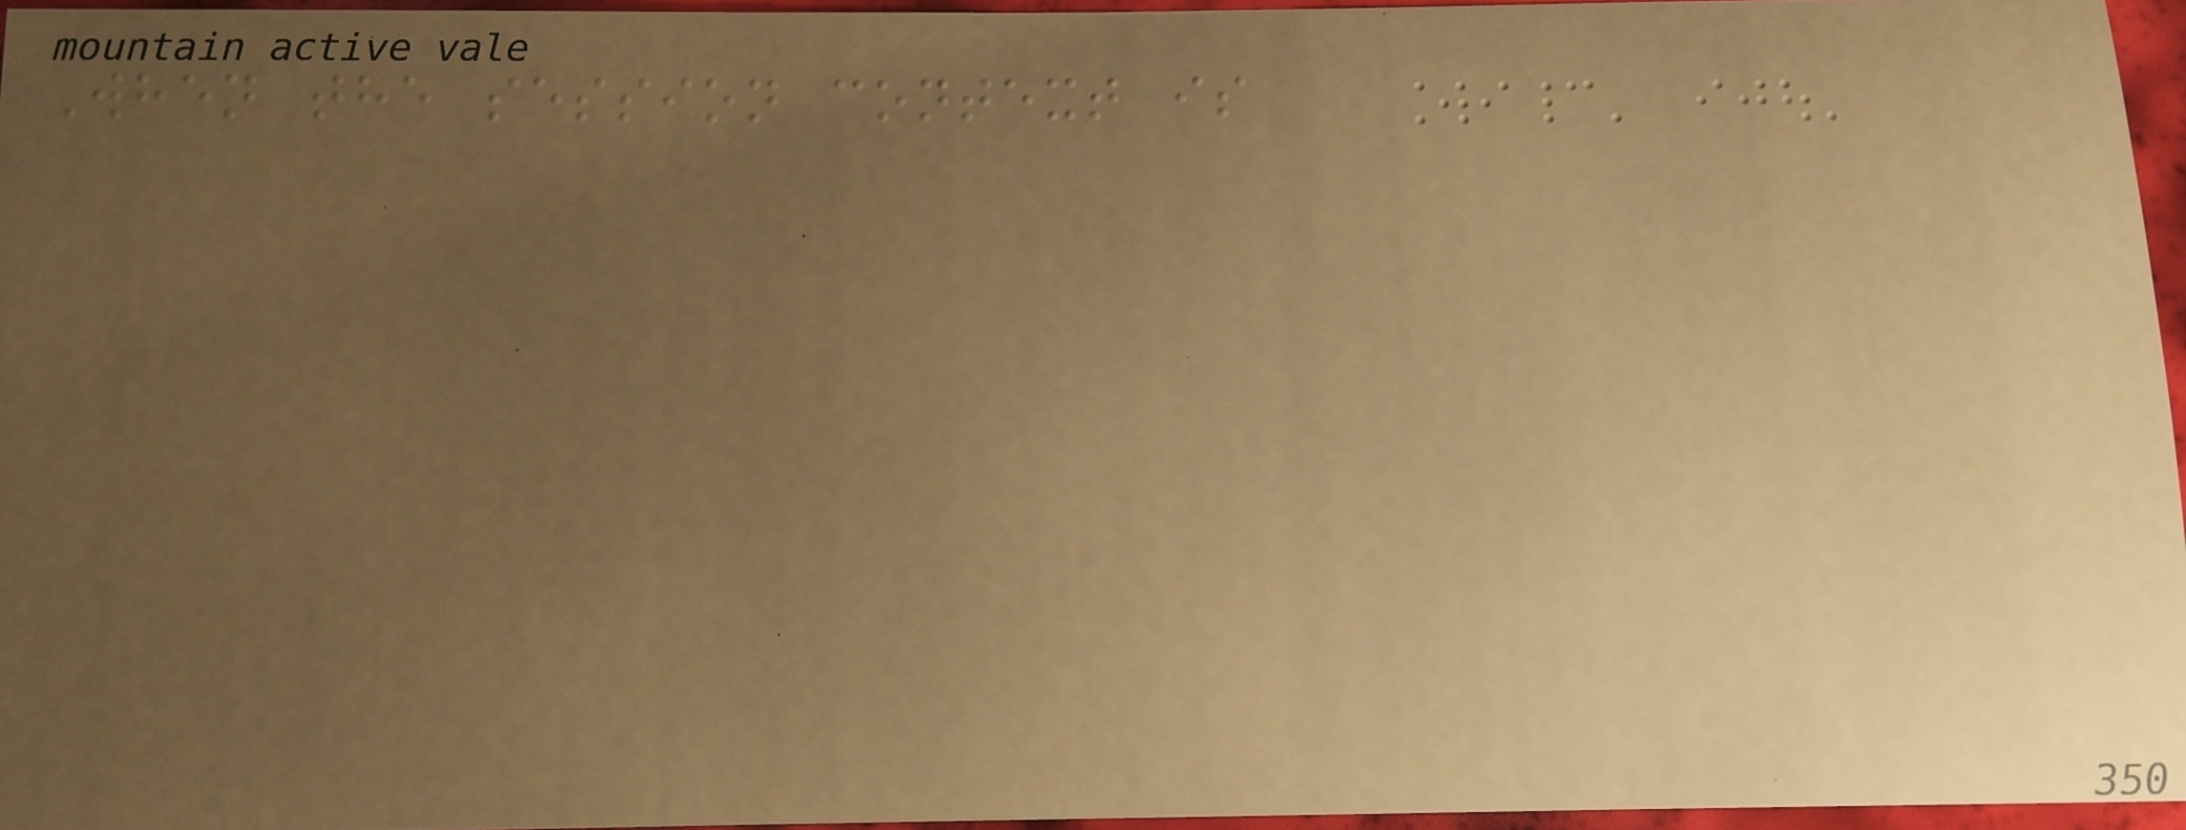When the session context is
